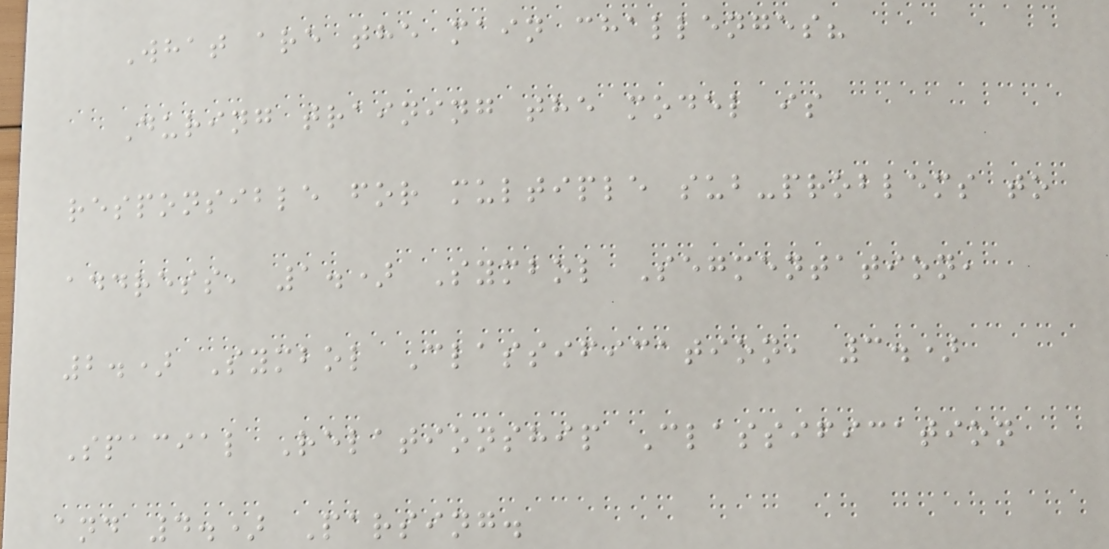What are the main challenges?
During training the model is
responsible for multiple sub-problems to
address, 1.) Symbol Segmentation,
2.) Symbol Classification, 3.)
Spacial Relationship Classification
and 4.) Parsing.
